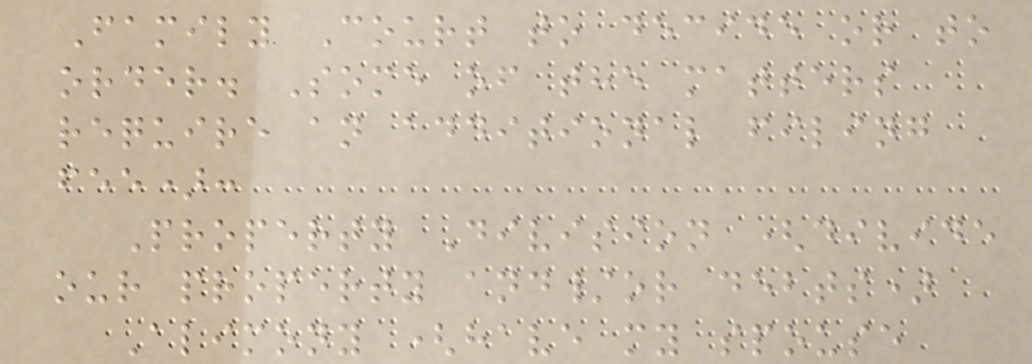Family Court to decide or to
order. Some of the matters
require an additional filing
fee):
Property Division (divide
our property and/or debts)
Alimony (have my spouse
